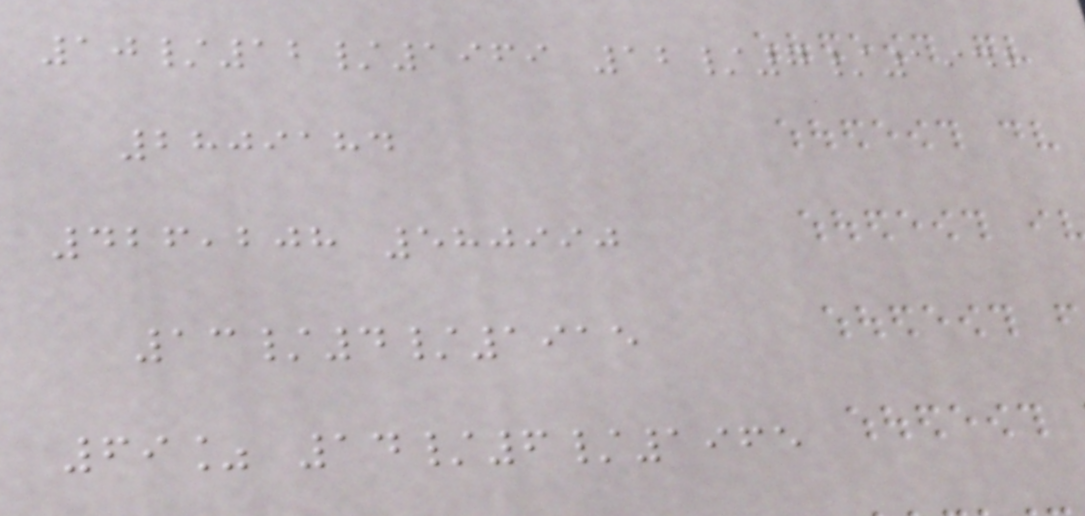10/12/1969 12/7/1942
2809184
426,208 580990
13/4/1915
69% 14/6/1965
